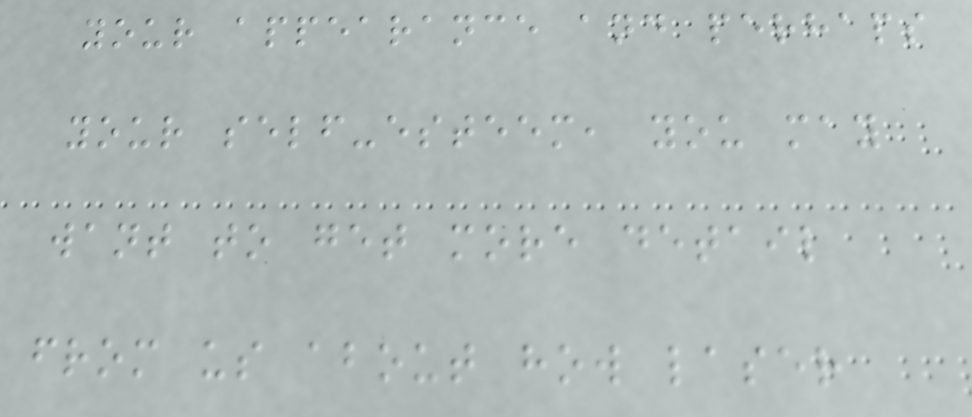your appearance and perhaps
your self-esteem, you may
want to get more detail
from us about how laser
